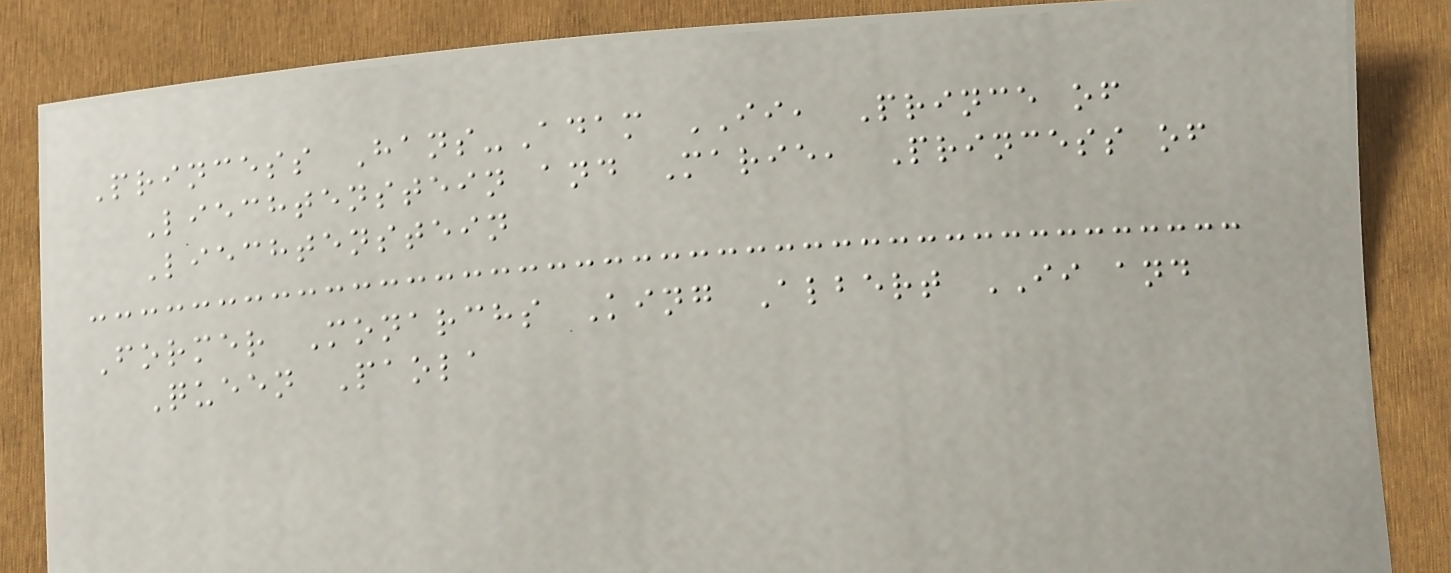Princess Hans-Adam II, Prince of
Liechtenstein and Marie, Princess of
Liechtenstein
Former Monarchs King Albert II and
Queen Paola
